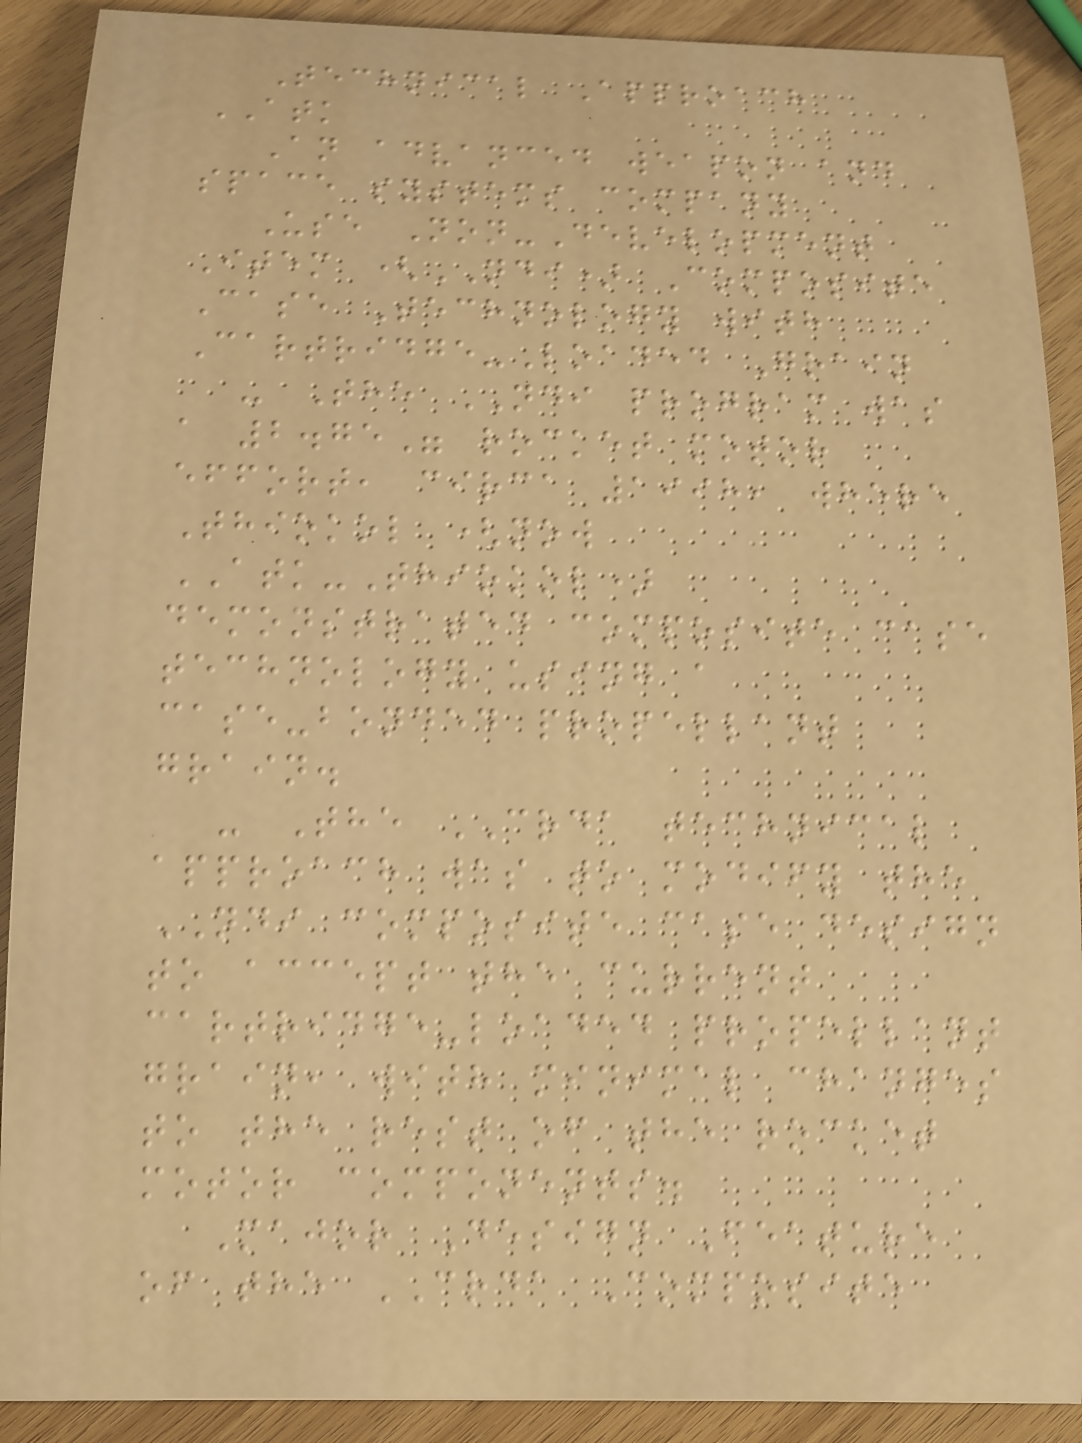Technical Approach
ATK
An advanced weapon and
space systems company
Use Non-Development
Item (NDI) Composite
Case Technology with
Cartridge-Loaded Grain
- The NDI program was
a 2.75" rocket motor
effort, circa 1998, where
Thiokol (now
ATK-Thiokol)
demonstrated composite case
technology using a
case-bonded propellant
grain.
- The CRDA technical
approach was to modify the
NDI composite case design
to accept the current
cartridge-loaded propellant
grain, with minimal changes
to the rest of the rocket
motor components.
Major Design Feature
of the CRDA Composite
